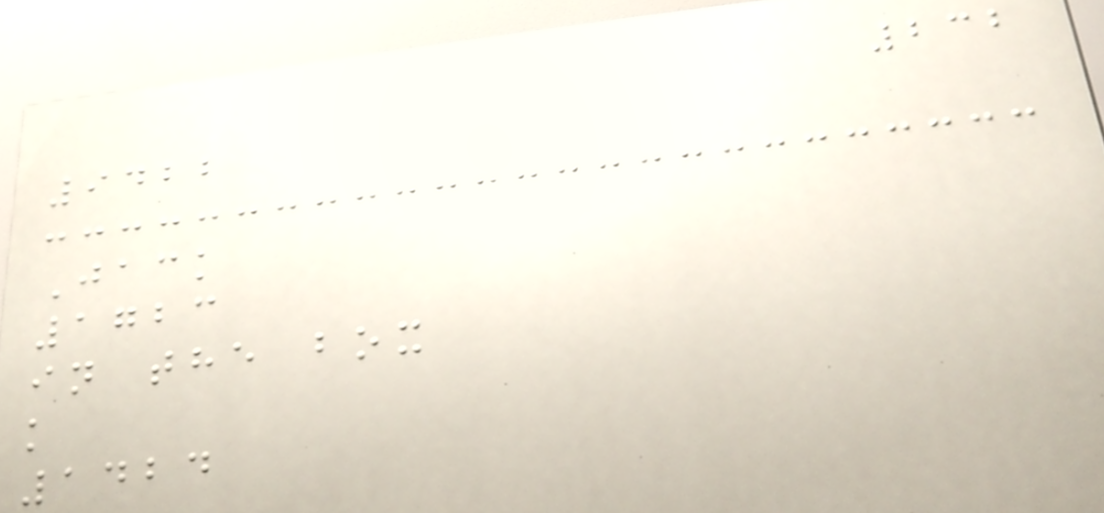232
9422
Jack
1723
in the box
k
1424
